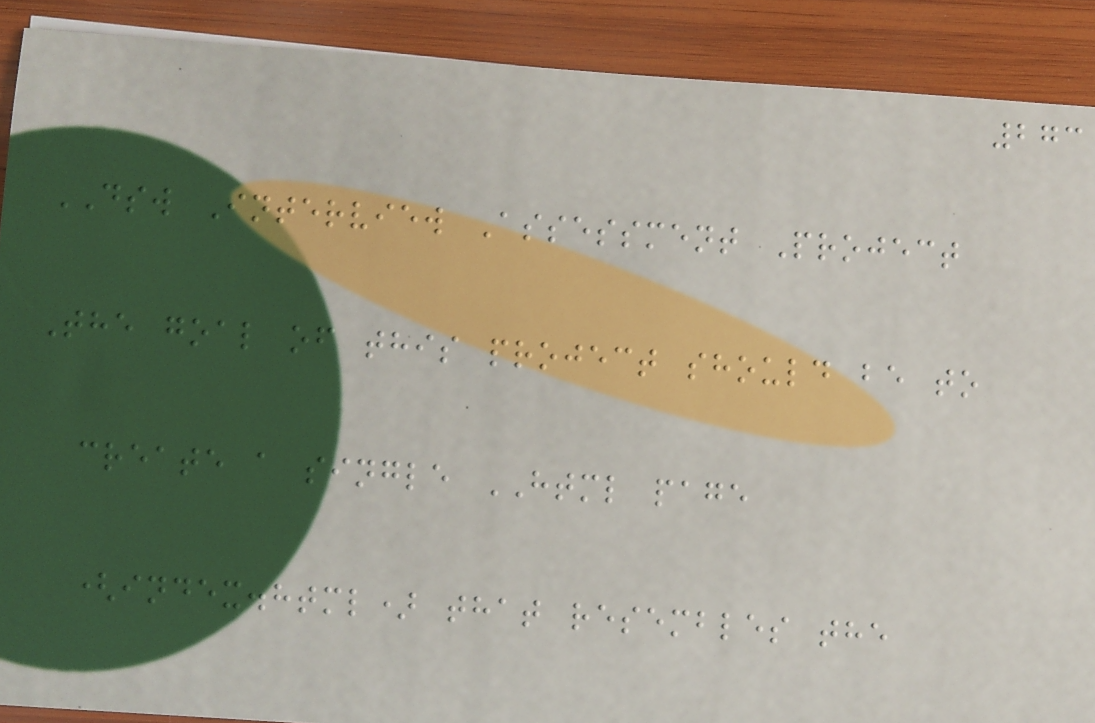273
DSW Interview Assessment Project
The goal of this project should be to
create a single HTML page
(index.html) that resembles the
